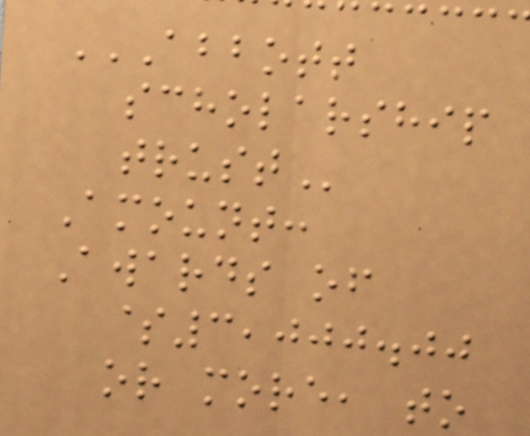ABBOTT
SCHOLARSHIP
TRUST
Amount:
Awards of
$3,000.00
or more, to
